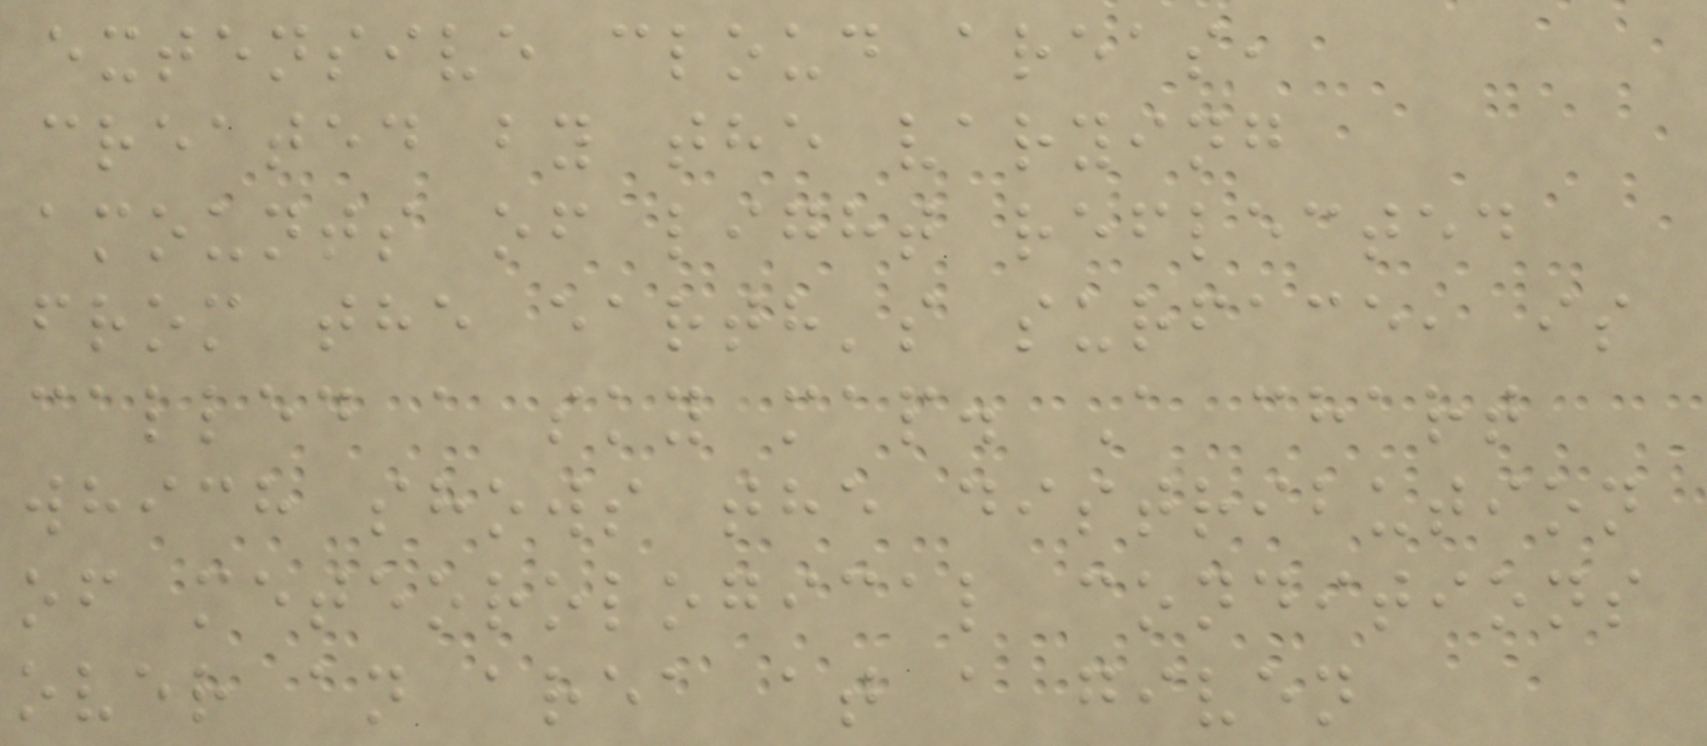extensive cloud areas,
created by the varying
amounts of light reflected
from the earth's surface, is
called a sky map. A chart
which shows the distribution
of meteorological conditions
over an area at a given
